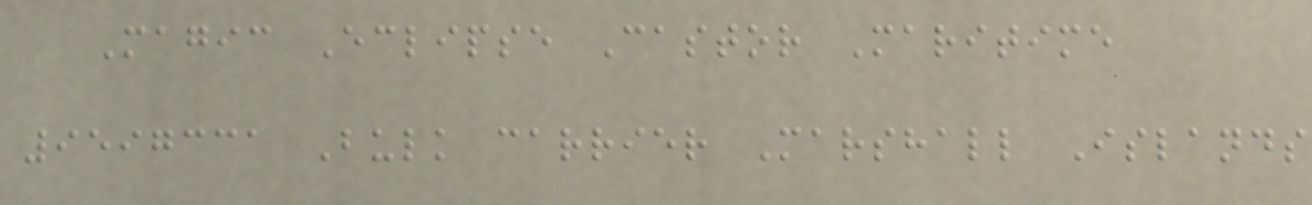Magic Eclipse Castor Maritime
9597331 Bulk carrier Marshall Islands
